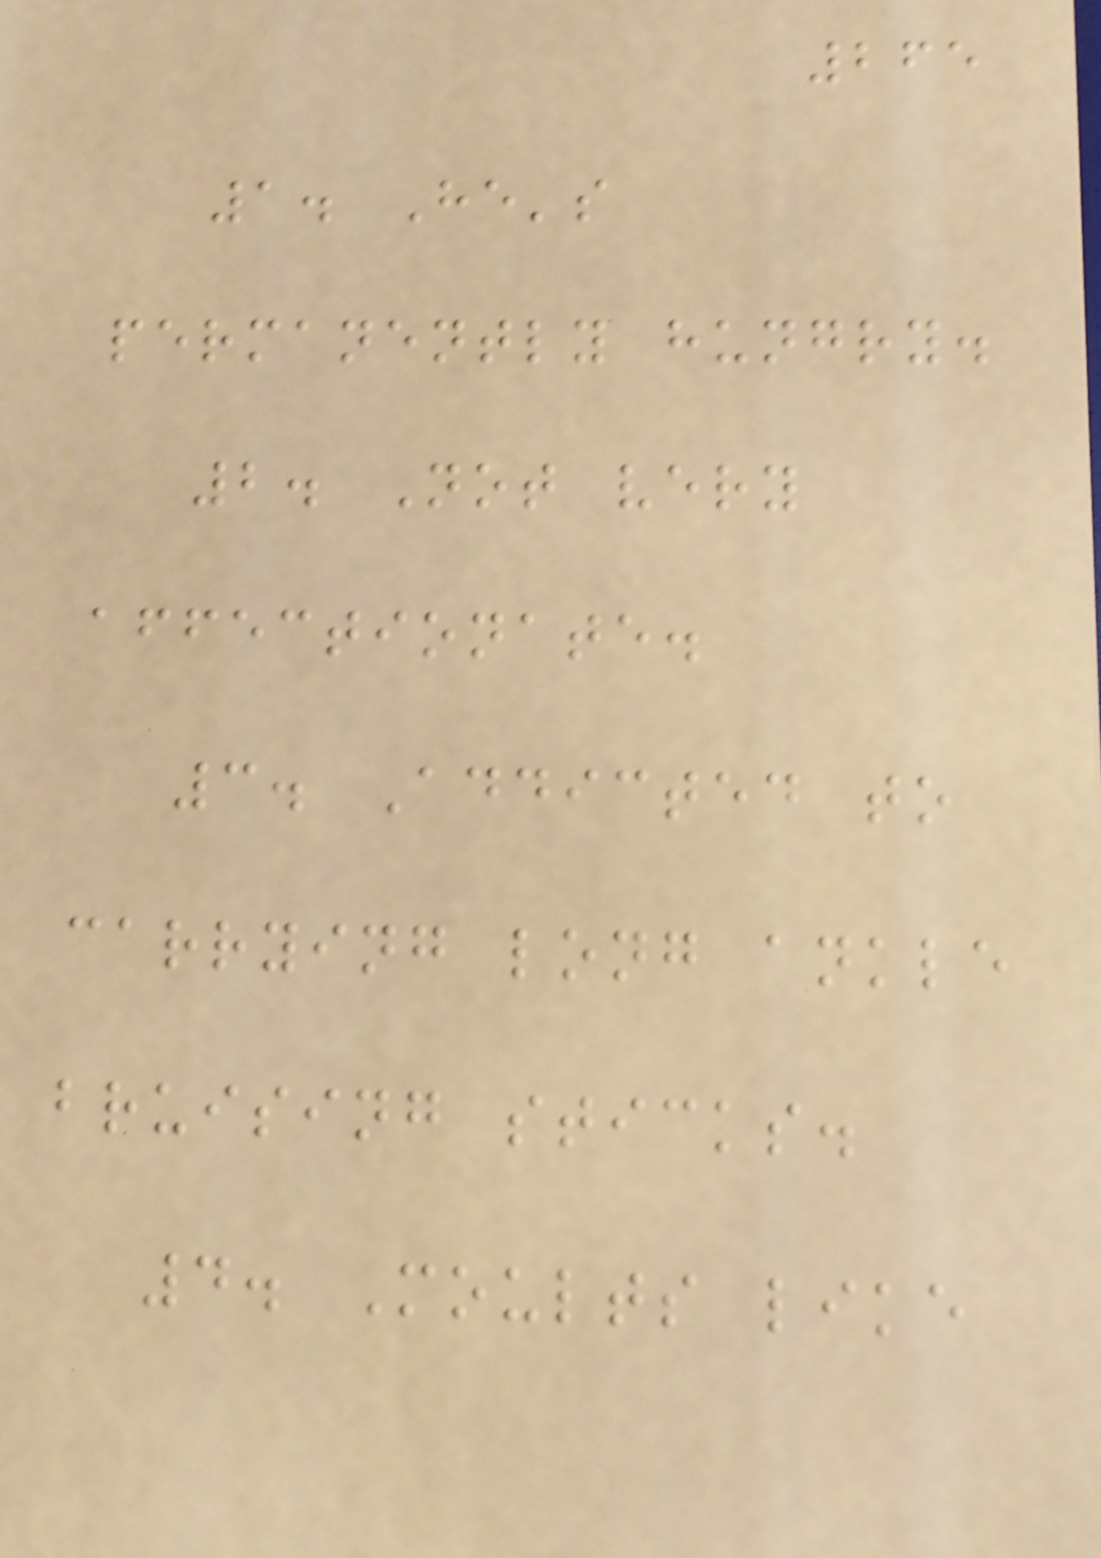265
1. He's
permanently hungry.
2. Not very
affectionate.
3. Addicted to
carrying long ankle
bruising sticks.
4. Moults like
